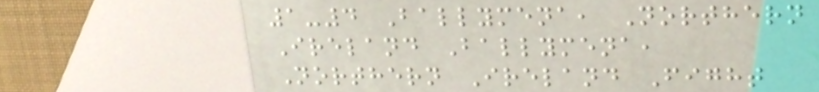1-4 Ballymena, Northern
Ireland Ballymena,
Northern Ireland Fight
